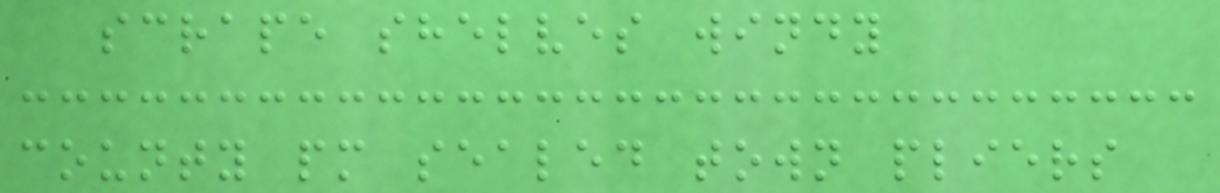scrape shelves windy
county pm sealed town pliers
